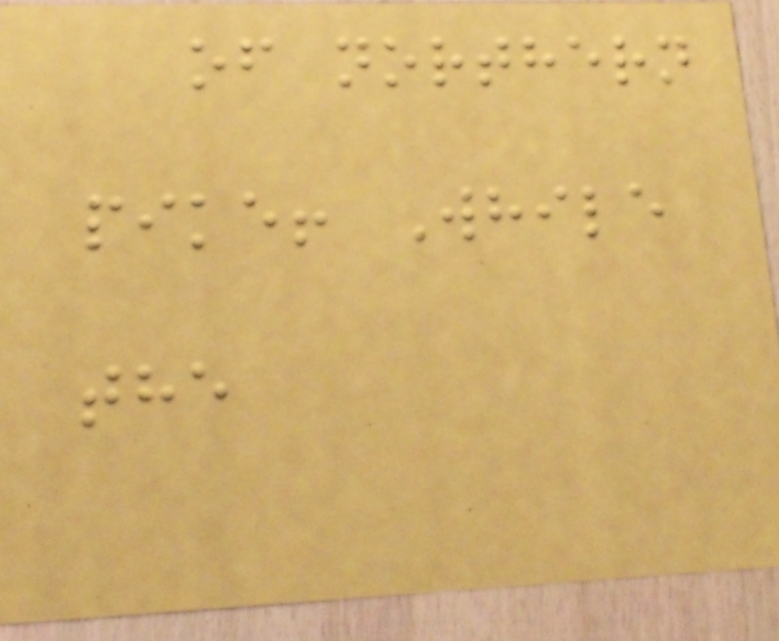of northern
pike! While
the
